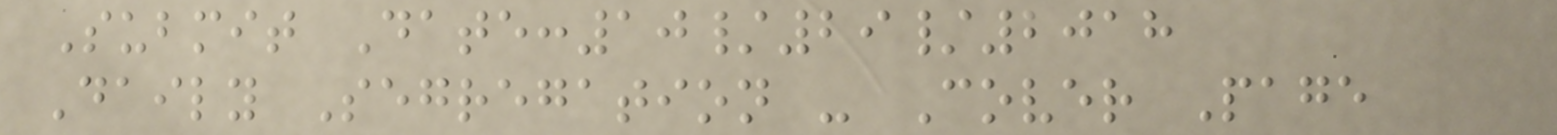Submit Date:10/29/2018
Daily Segregation - Cover Page
